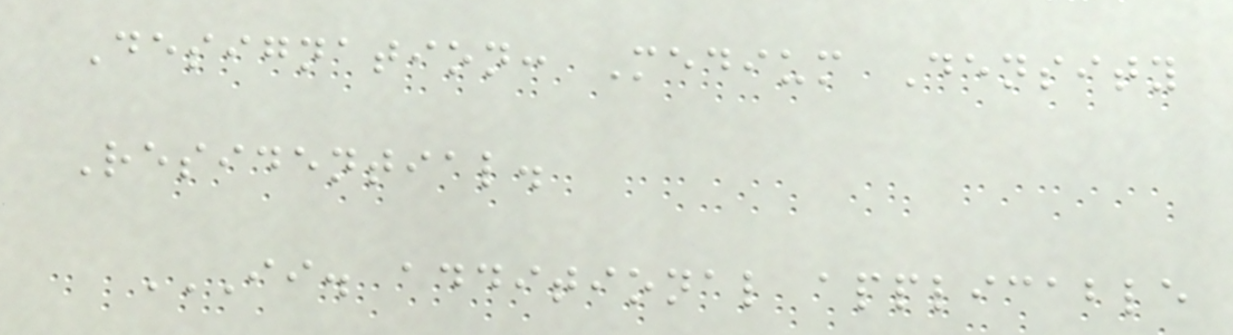Designation: Medium Density
Residential.
II. ADDITIONAL APPLICABLE
